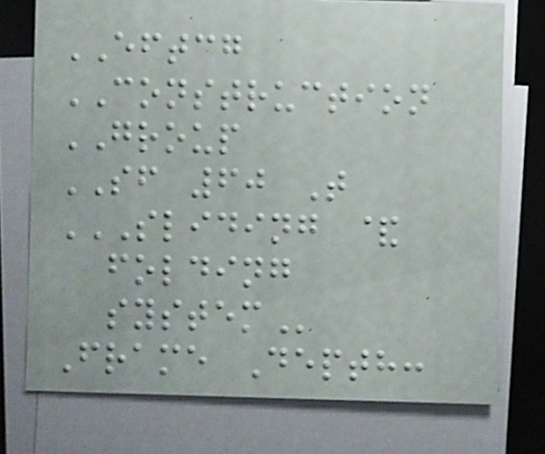EFTCG
CONSTRUCTION
GROUP
SF 60 T
SLIDING &
FOLDING
SYSTEM
Frame Depth:
